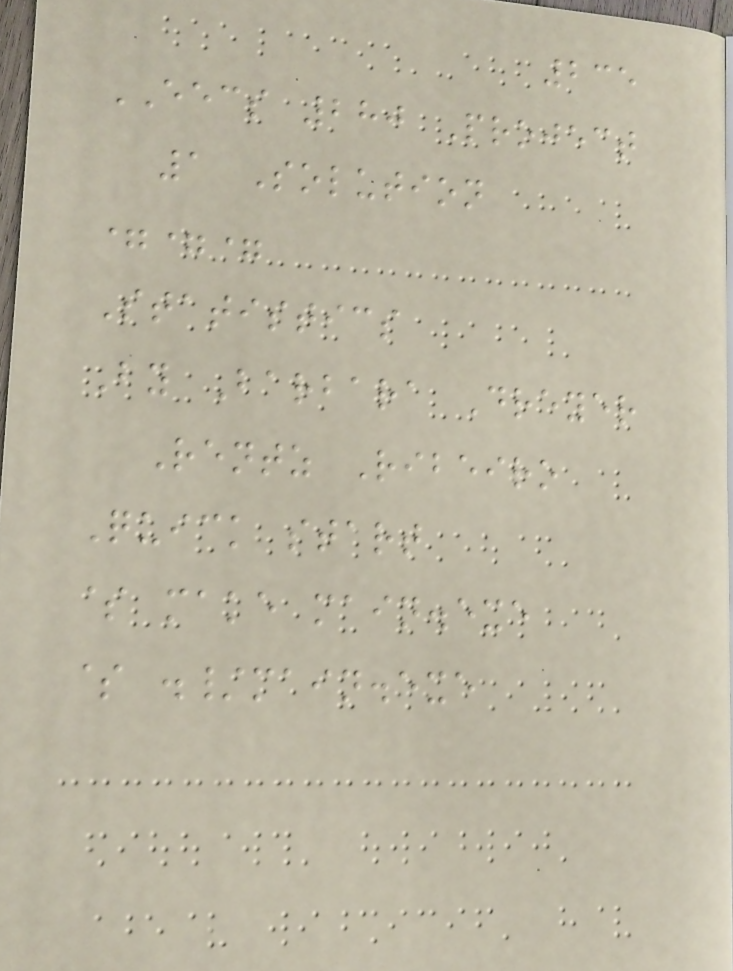235
EECS 280 Project
1 Solution
===
Statistics
By Barbara Dreyer
Rentz Ribeiro
Quick start
$ make main.exe
$ ./main.exe
